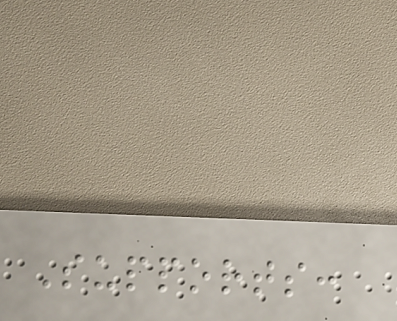Supports:
